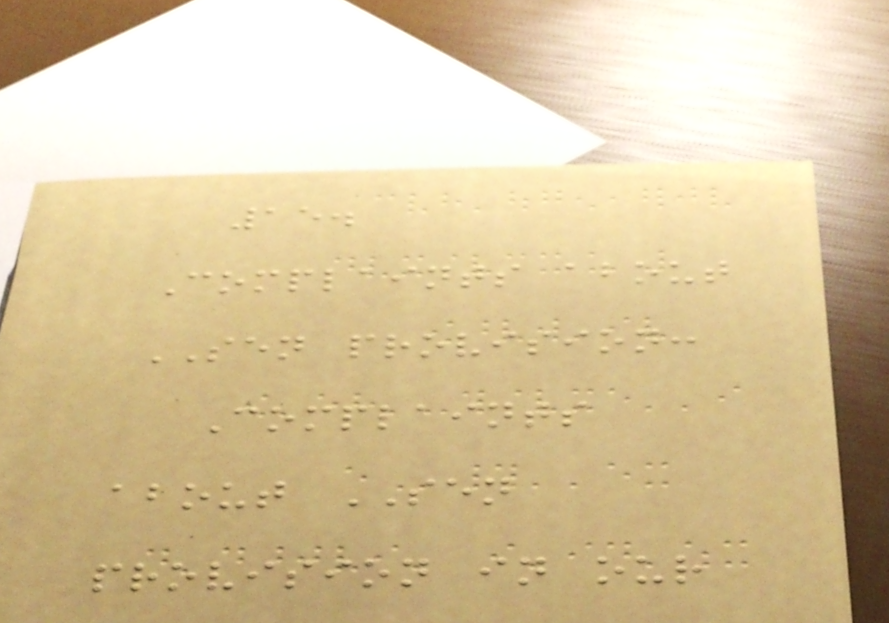15.
Complaints about
SEN provision:
Complaints
about SEN
provision in our
